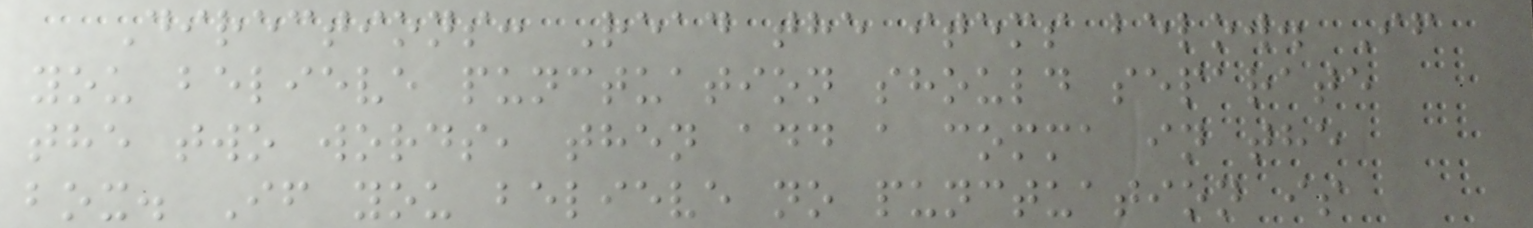Directions: Read the items below. If
you believe punctuation should separate
the two words, then add a comma in the
box. If you believe no punctuation is
